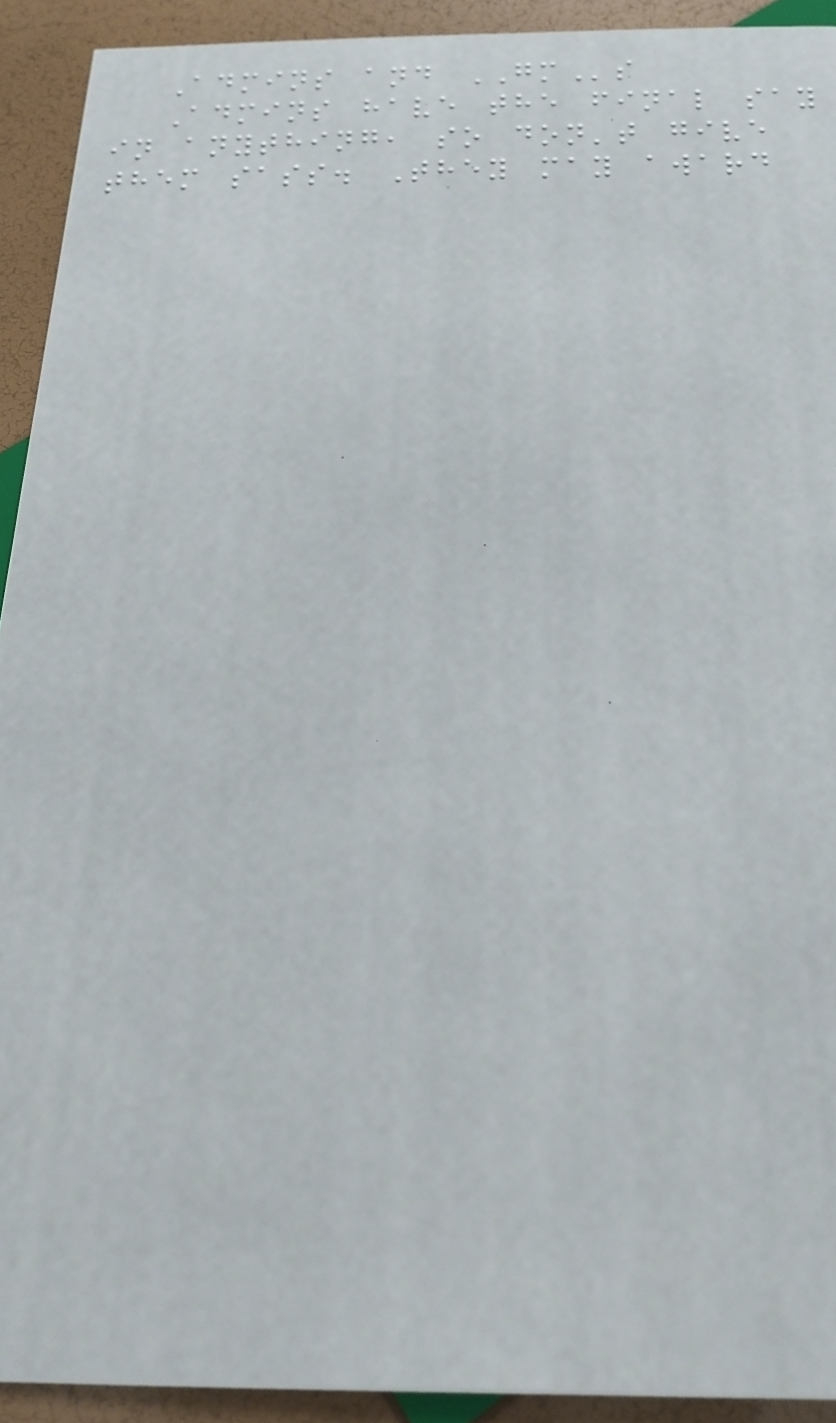Admins and GMs
Admins have the final say
in anything, so don't give
them sass. They may award
